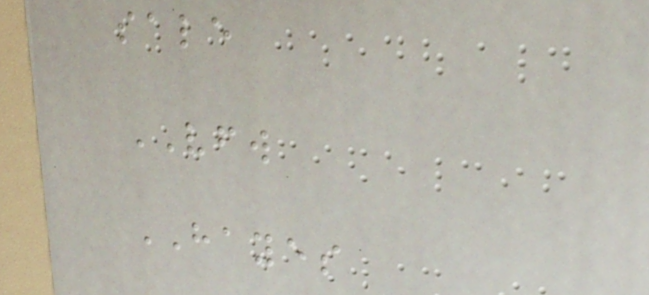sale
VFW
HAYES
